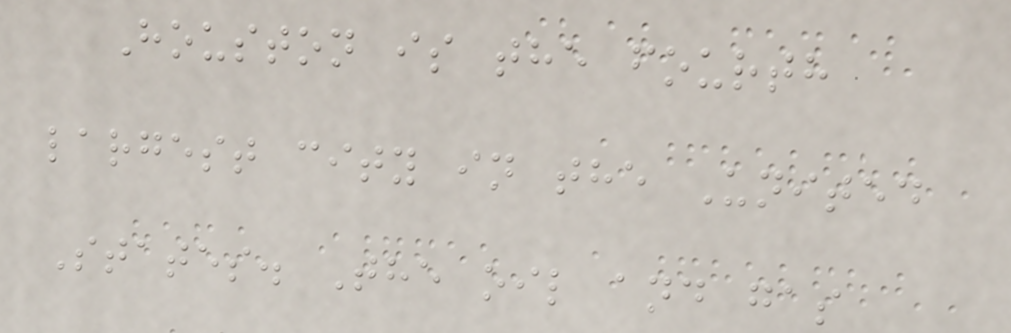Houston is the fourth
largest city in the United
States. The oil and gas
